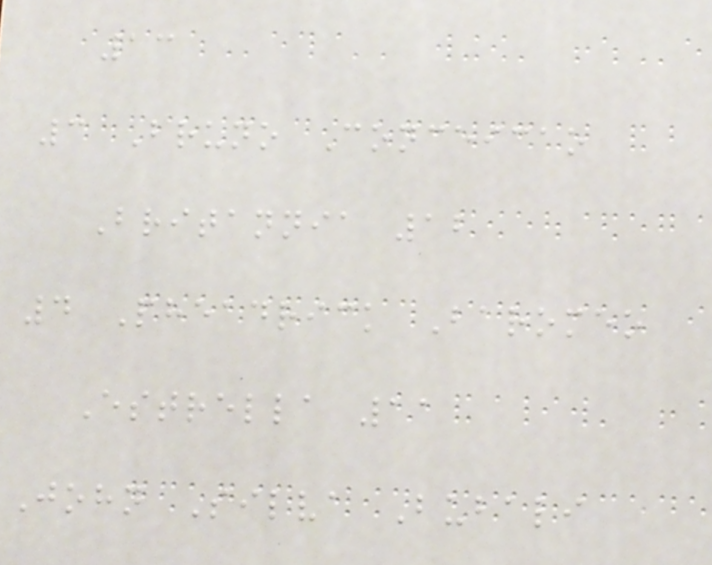13
3 Bruno Conceicao
Britannia 12
4 Pheadrick Baromeo
Estrella 11
John Silva Bubali
